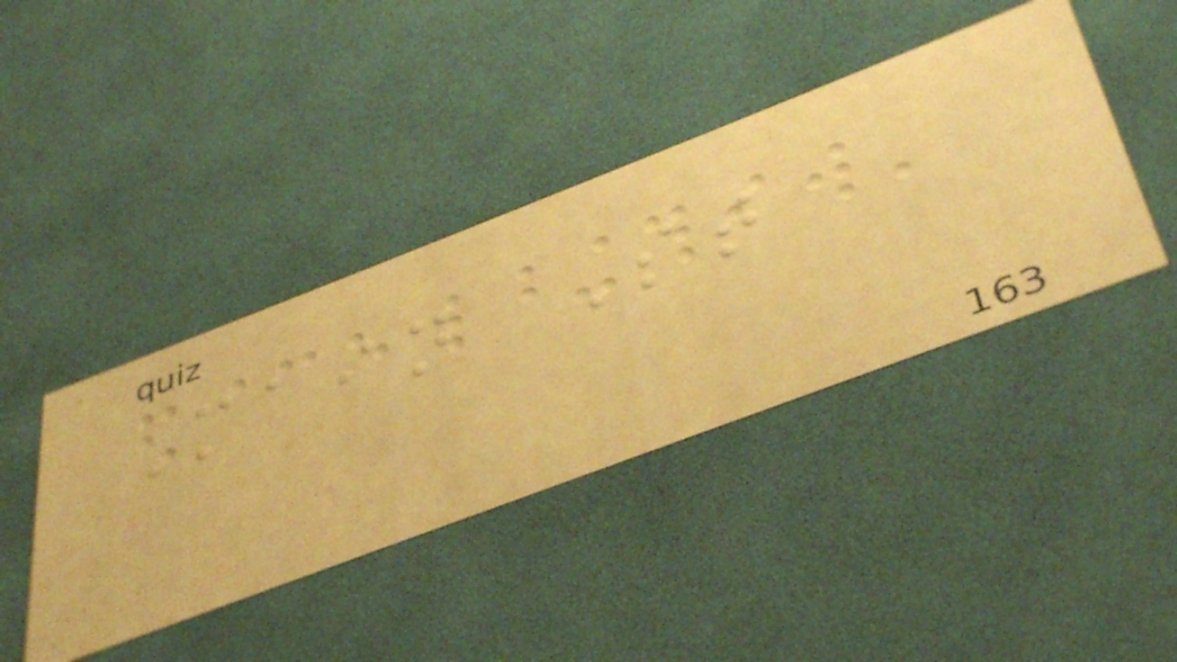Main St
